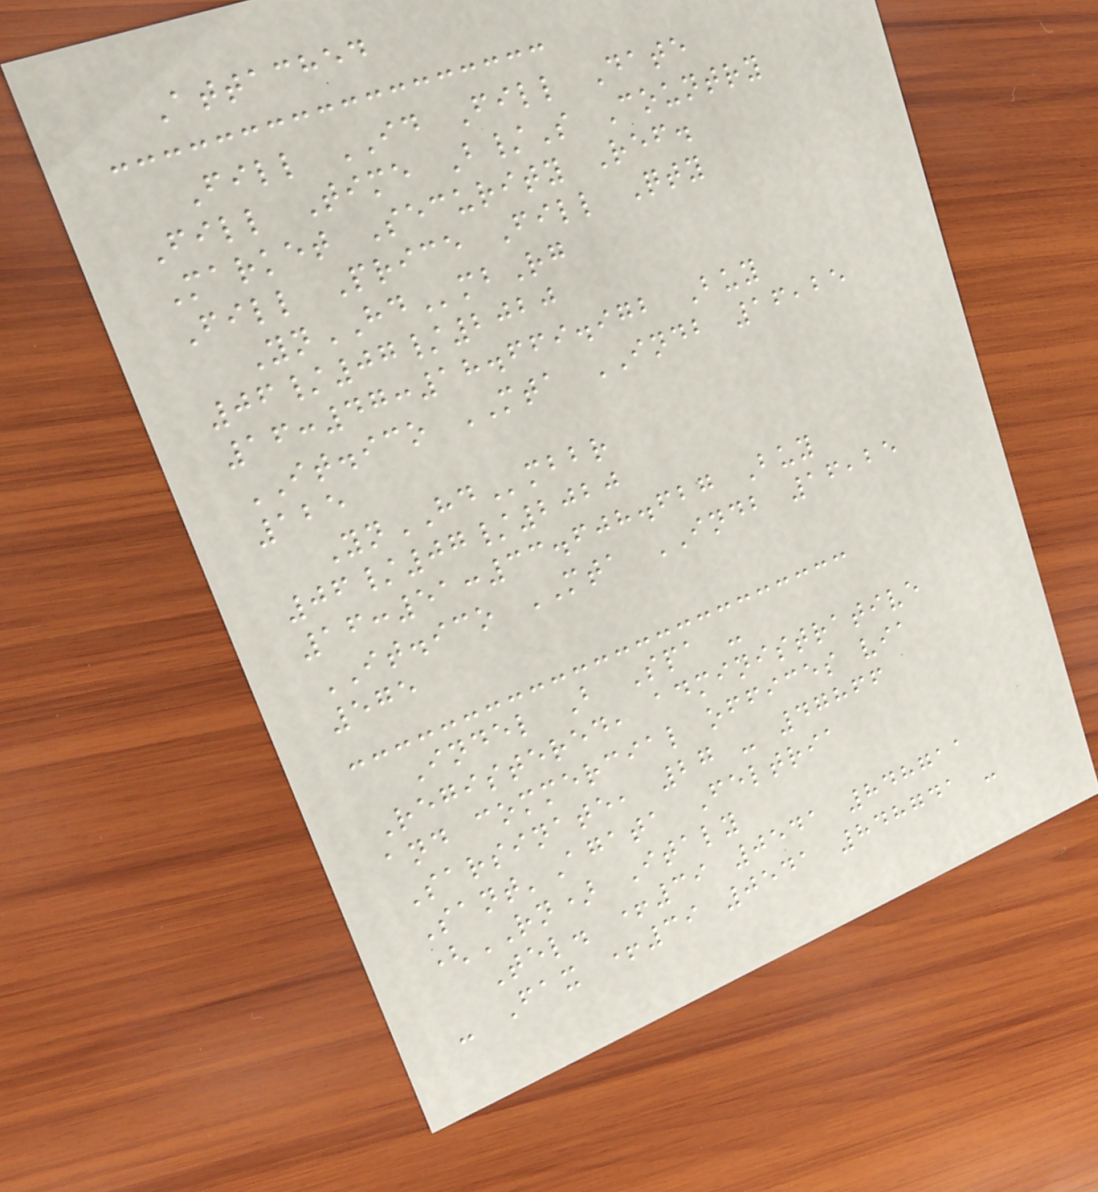Attached
Fill ID Fill Date
Fill Time B/S Country
Market Security Ref.
Fill Price Fill Qty
YnHDmbRg
06/07/2020
16:47:18.669.972 Buy
IT.ico MTA INDB 16,25
125
YnHDmbbr
06/07/2020
16:51:33.608.627 Buy
IT.ico MTA INDB 16,25
575
Indel B Spa -
Registered, administrative
and commercial offices via
Sarsinate, 27 - 47866
Sant'Agata Feltria
(RN) Italy
Tel. +39 0541 848711
- Fax +39 0541 848741 -
